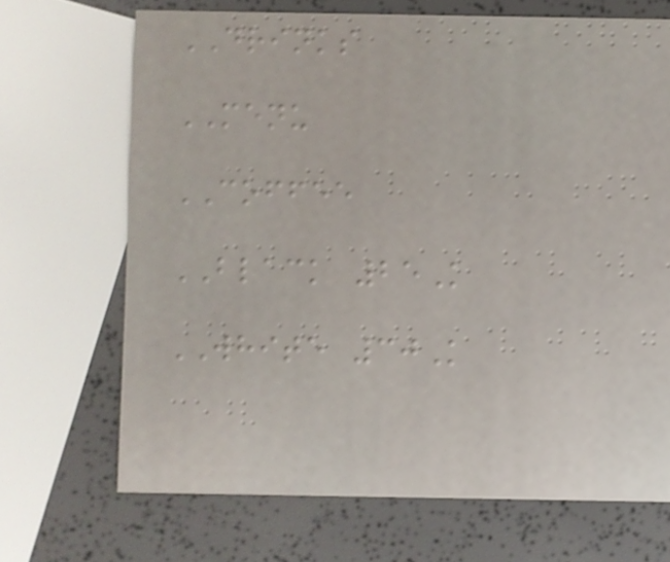DRINKS
MENU
COFFEE
BLACK 25K
WHITE 30K
